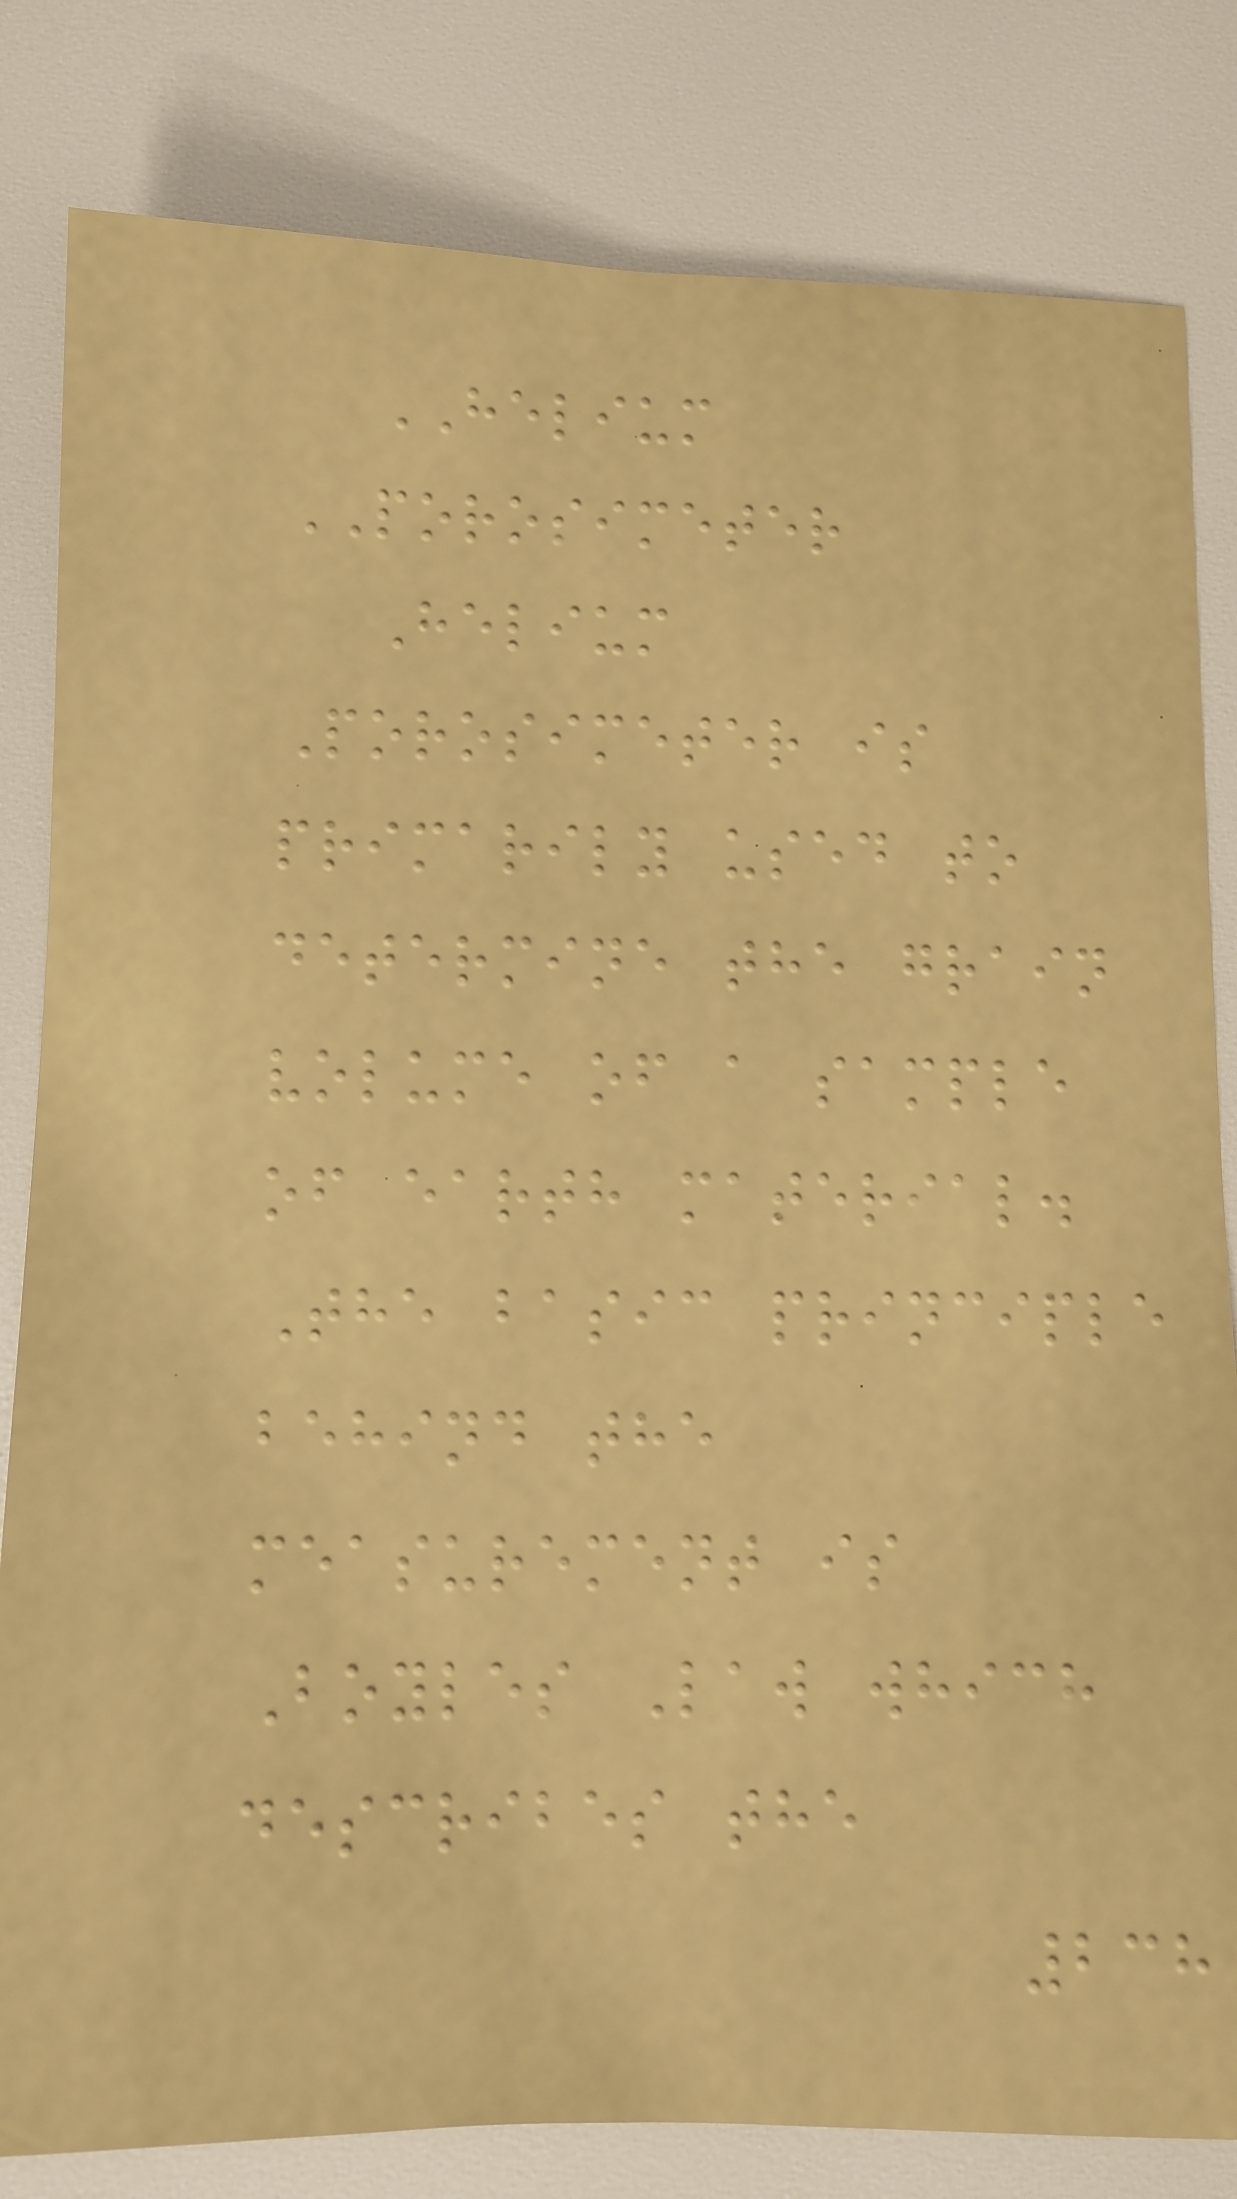HELIUM
POROSIMETER
Helium
Porosimeter is
primarily used to
determine the grain
volume of a sample
of earth material.
The basic principle
behind the
measurement is
Boyles Law which
describes the
238
